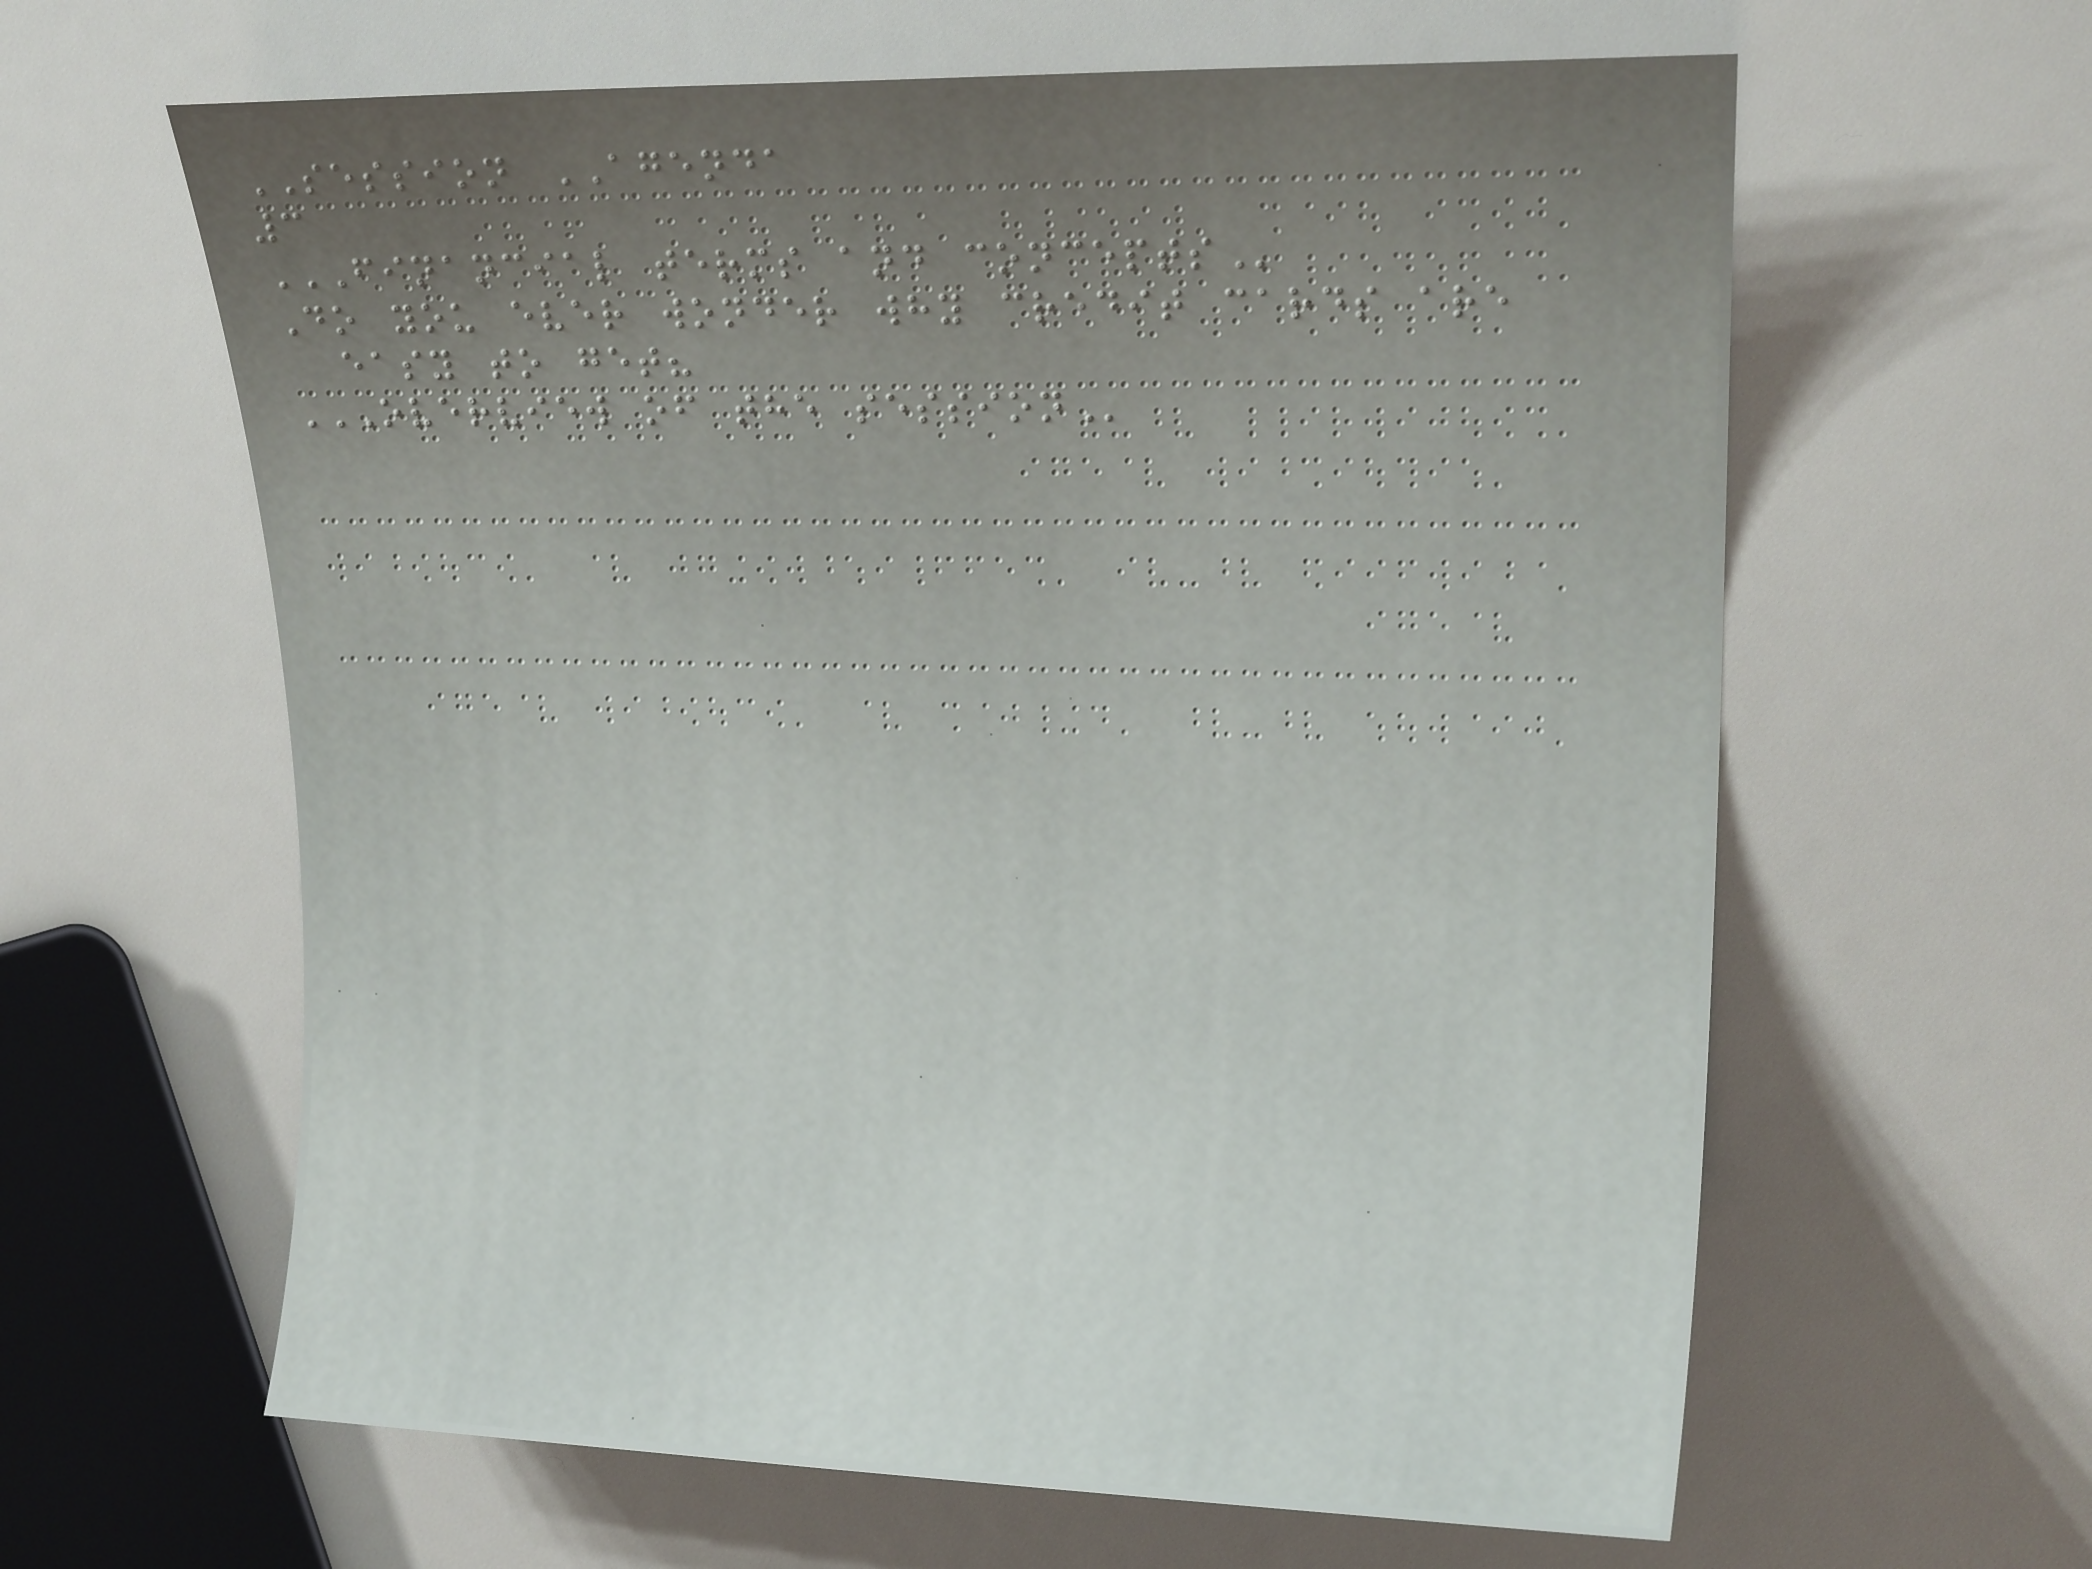SESSION AGENDA
3
FINANCIAL TERMS AND CONCEPTS
Do you ever wonder why credit cards are
easy to get?
OVERVIEW OF THE SESSION
